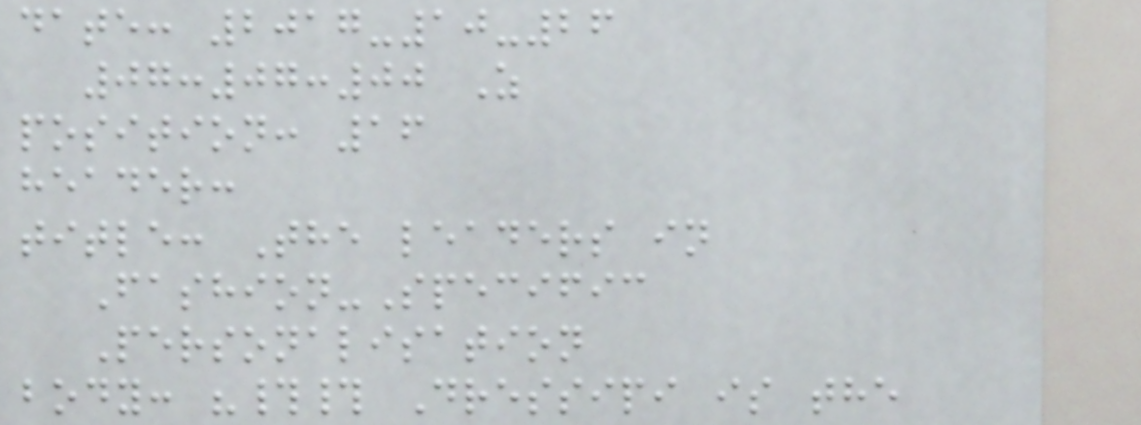date: 2017-10-26
07:07:00 Z
position: 16
header:
title: The leaders in
Fashion-Specific
Personalisation
body: "## Dressipi is the
